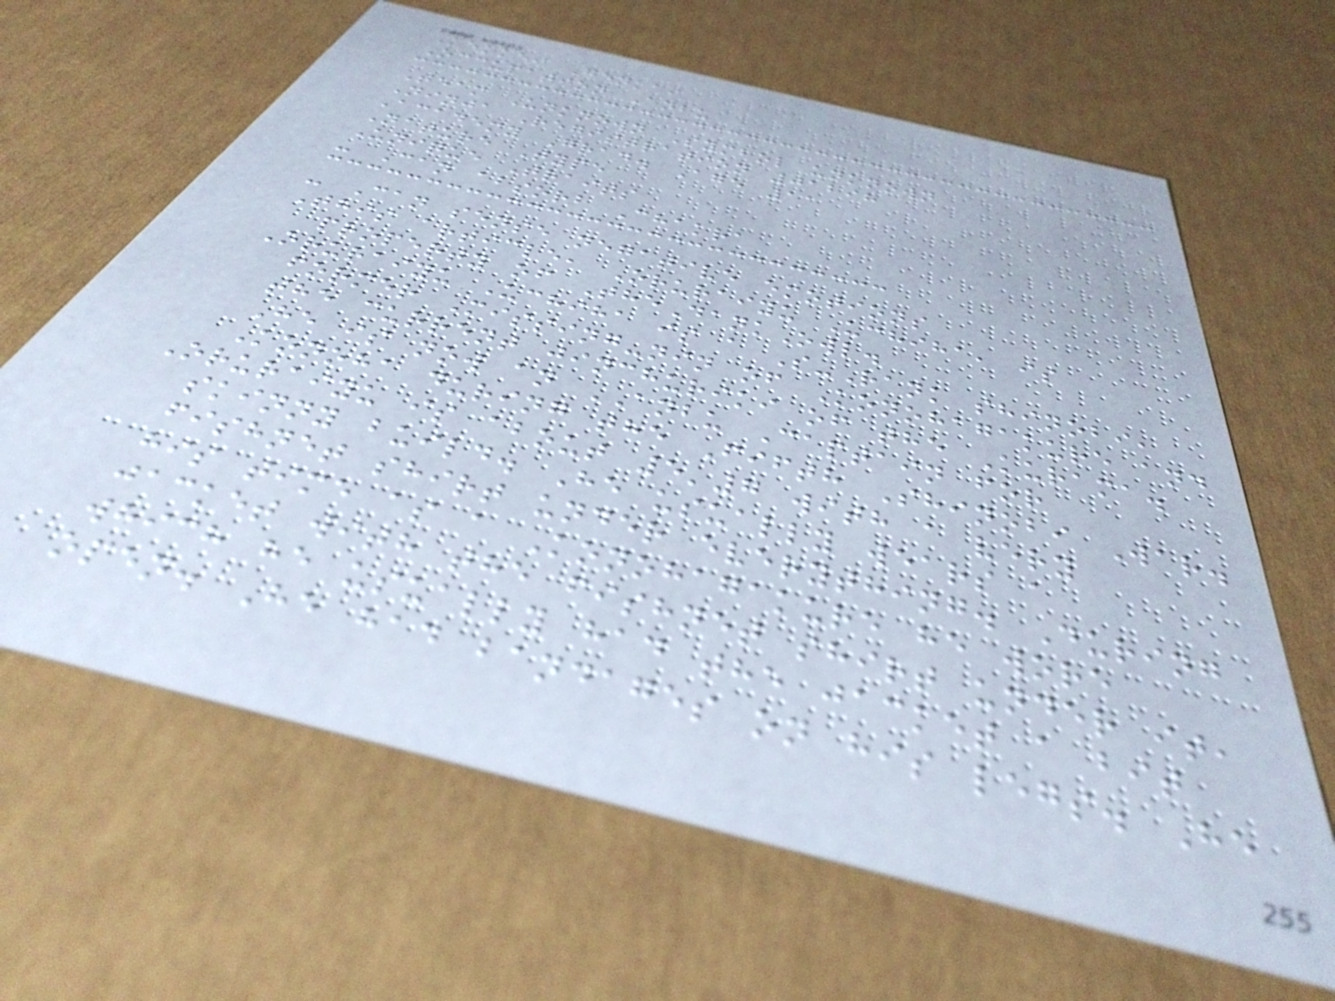Kekkei Genkai
Occupation Anbu
Team Unknown Symbol unknown
Ninja Registration 01298
Academy Grad. Age 11
Nature Type
Unique Traits
- Can absorb Chakra
- Can sense negative emotions
This article, Oruraiyu Uchiha, is
property of TheDankOwl.
Oruraiyu Uchiha is a S-Rank shinobi,
former Missing-nin of Konohagakure and
the current jinchuriki of the Kurama.
He is now an ANBU Captain for
Konoha during the Fifth Shinobi War.
Oruraiyu is about 5'7 with a very
skinny build. He usually wears a
fishnet shirt under everything. During
his time as a Konohagakure he wore
jacket with the fishnet shirt under it,
which he usually had the jacket a bit
open. He had bandages on his legs. He
